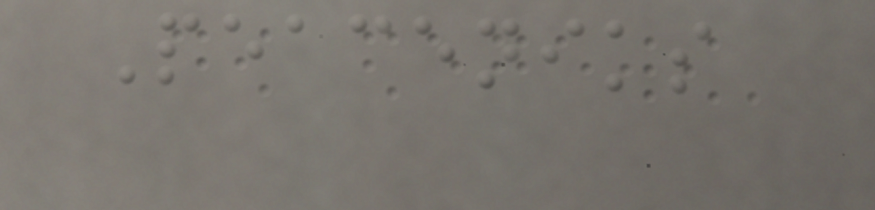Peaceniks
